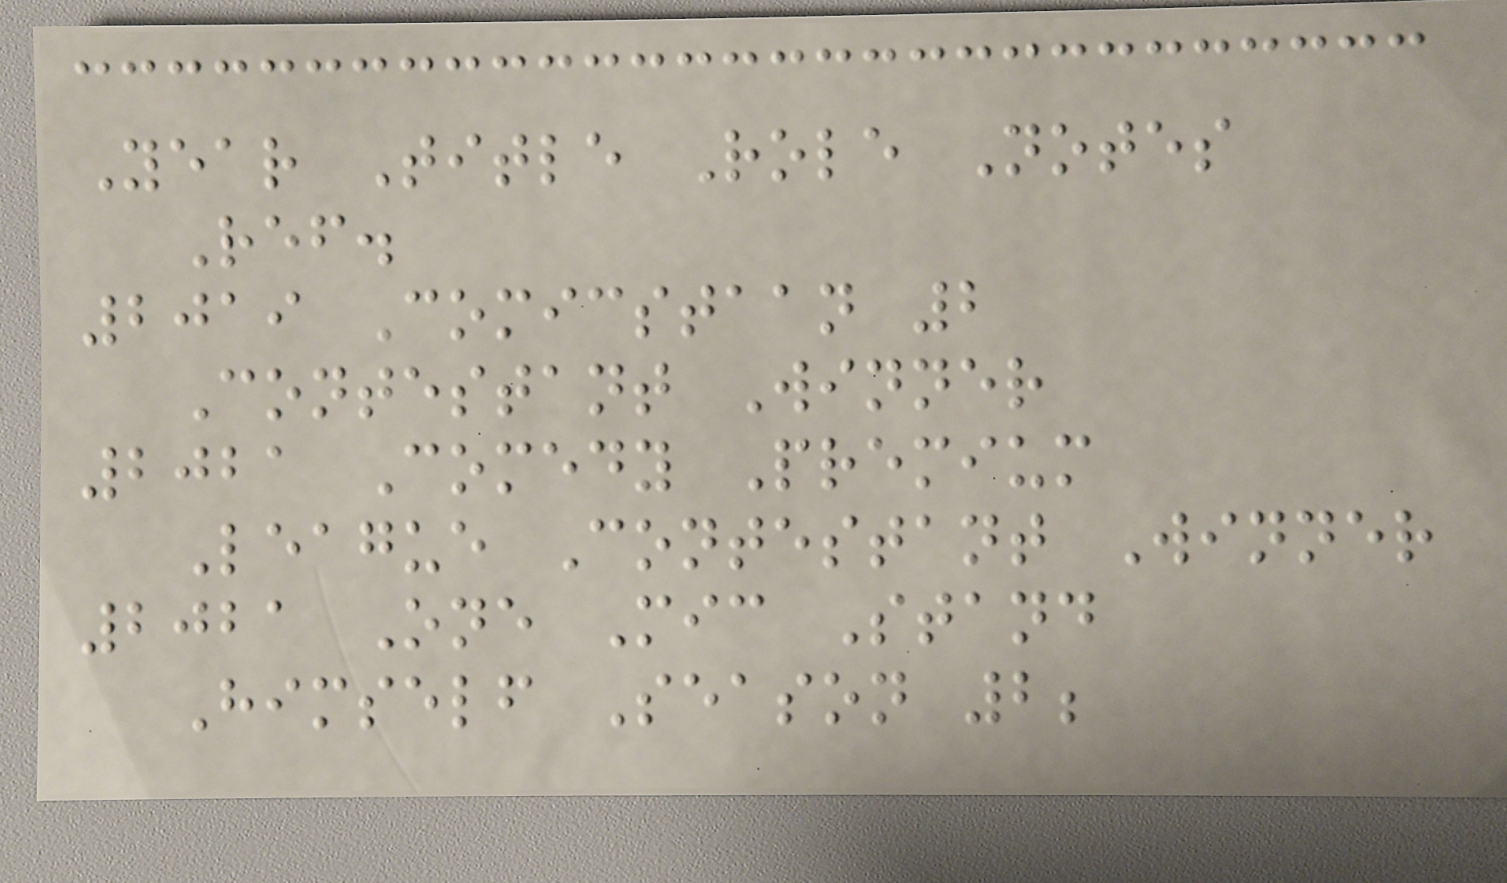Year Title Role Notes
Ref.
2019 Comicstaan 2
Contestant Winner
2021 Comedy Premium
League Contestant Winner
2021 One Mic Stand
Himself Season 2;
